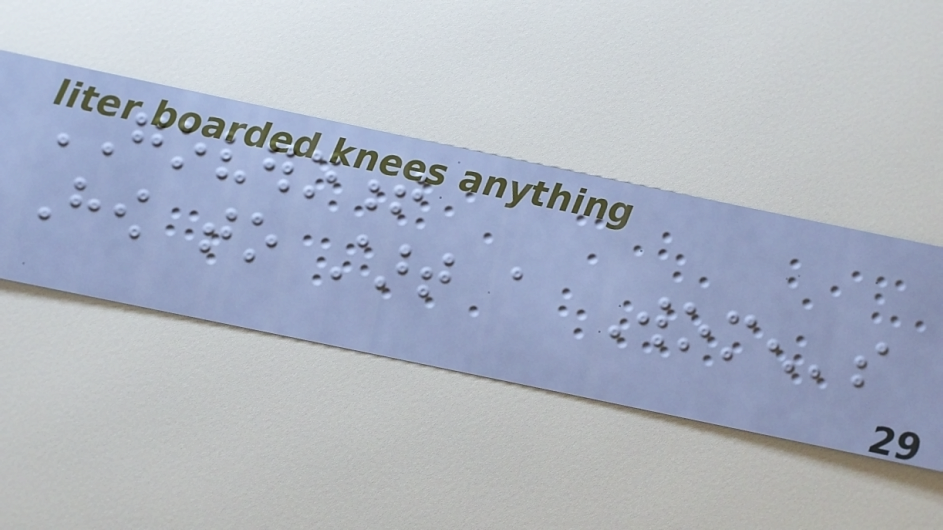GOVERNMENT
How to start a Women's
